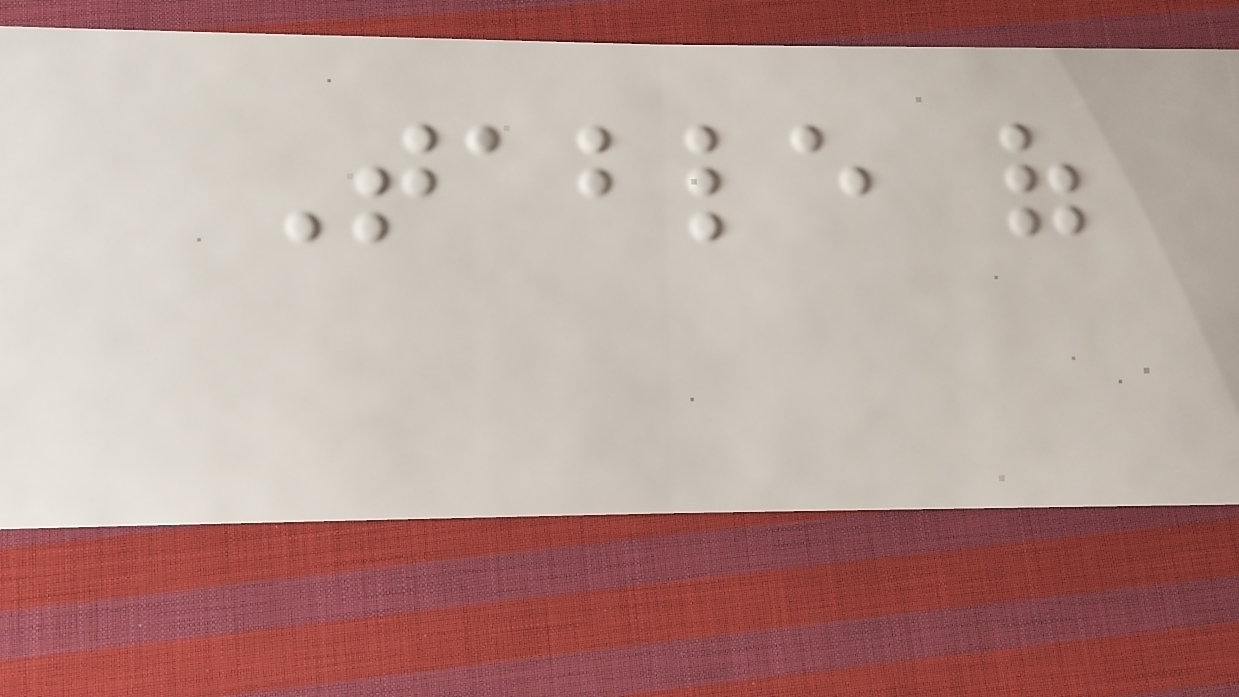Table of
